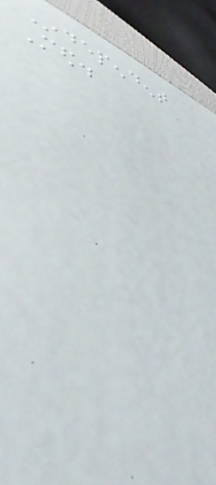Independent
Med.
